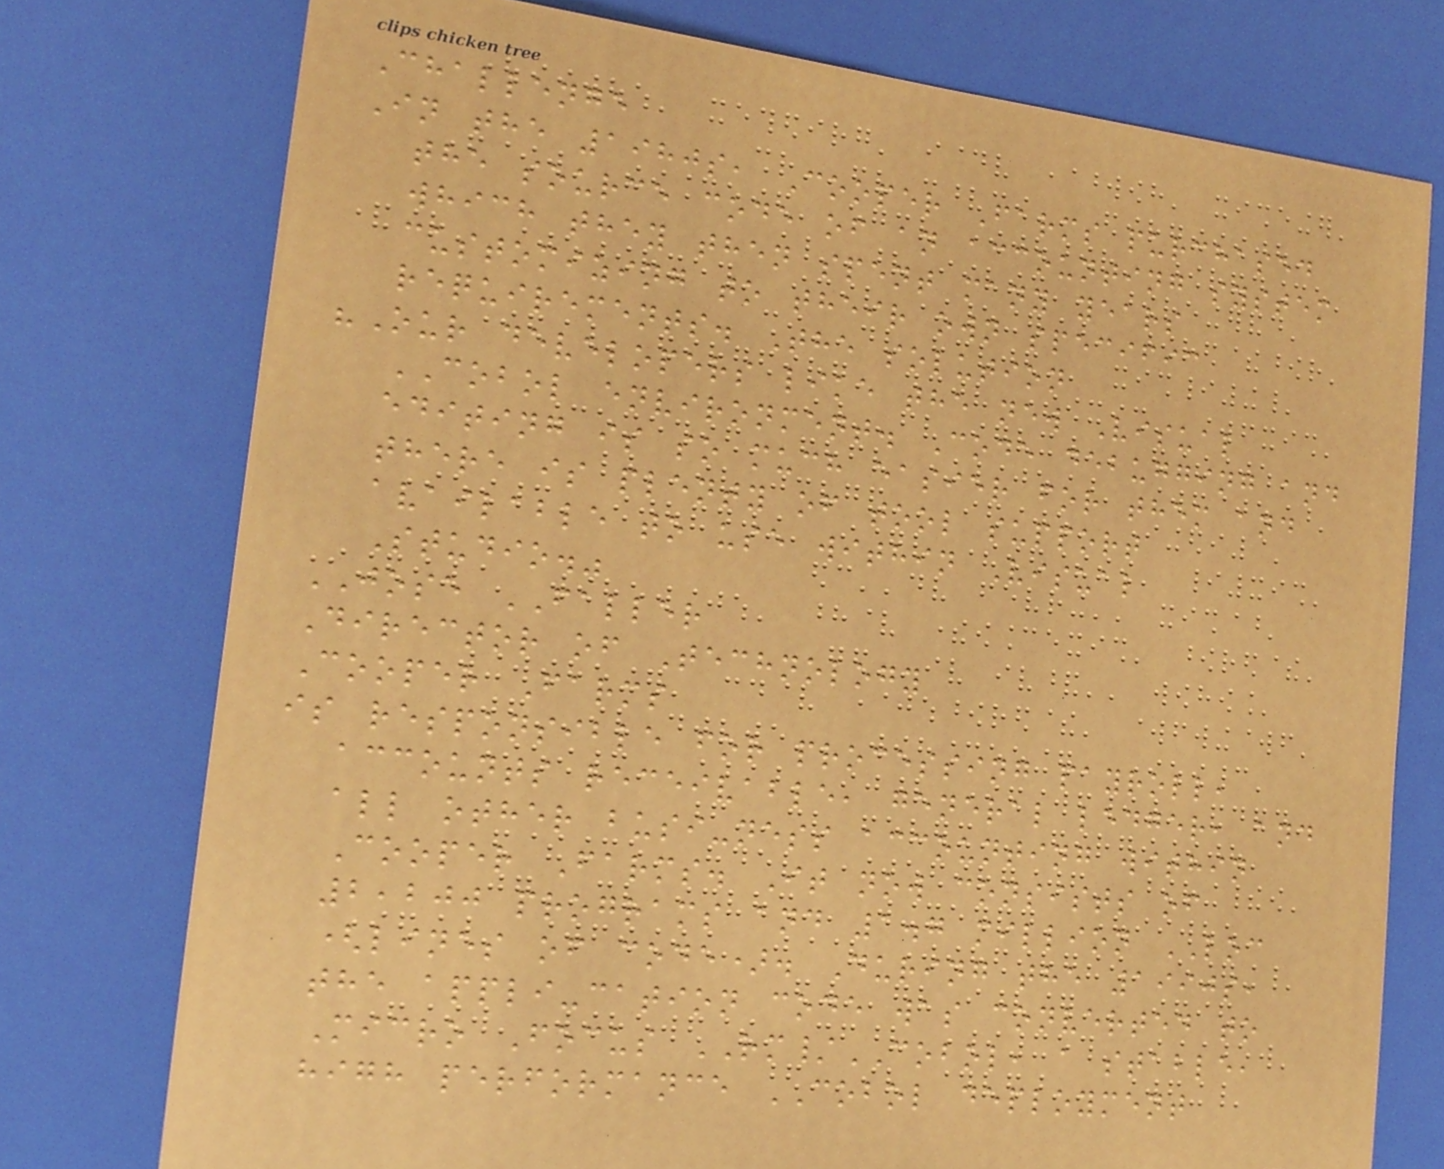Challenge
In the 1980s, Cooper Farms purchased
the source code of an accounting system
which they then spent many years
customizing to their own specific
requirements. The solution
"Our developers like the new Visual
COBOL environment. Code debugging and
editing is so much easier for them and
there is plenty of tool support
available to use within Visual
Studio."
JOSE FALLER
Director of Technology
Cooper Farms
is responsible for processing payroll,
accounts receivable, general ledger, and
all other busi-ness accounting within
Cooper Farms. It now consists of
2,200 programs and 1.7 million LOC
(lines of code). During the 1990s,
the appli-cation code was converted to
Micro Focus RM/COBOL, a stable,
high performance COBOL deployment
